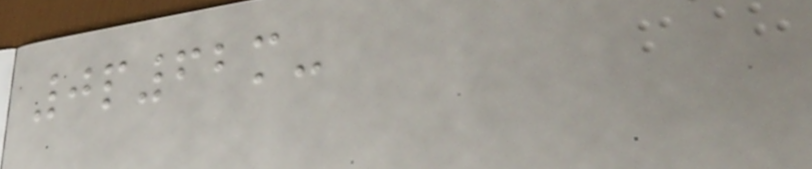0p62m-
